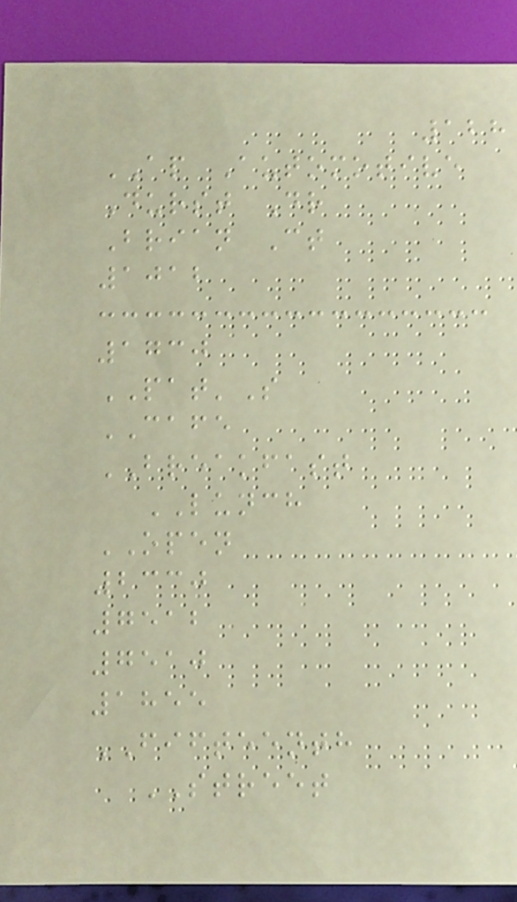128
AP Automotive
Durst Dr
Brian Ct
1012
1730
PAT'S
CAFE
BREAKFAST
LUNCH
OPEN
2330
7512
7510
1855
FIFTEENTH
STREET
